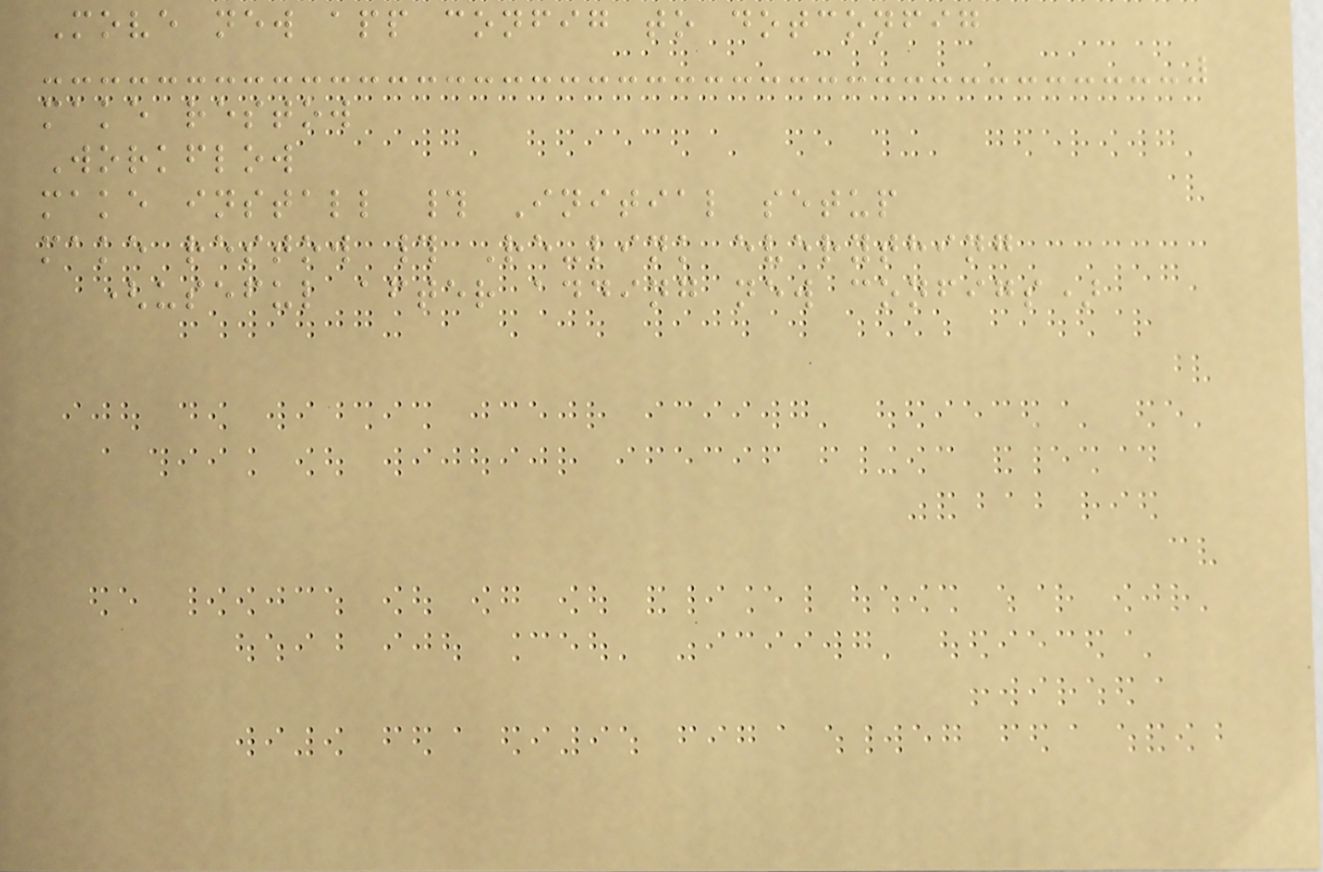Move new app config to dotconfig
make restow
Workflow
make install # Initial setup
make restow # Re-link everything
(useful after adding new configs)
